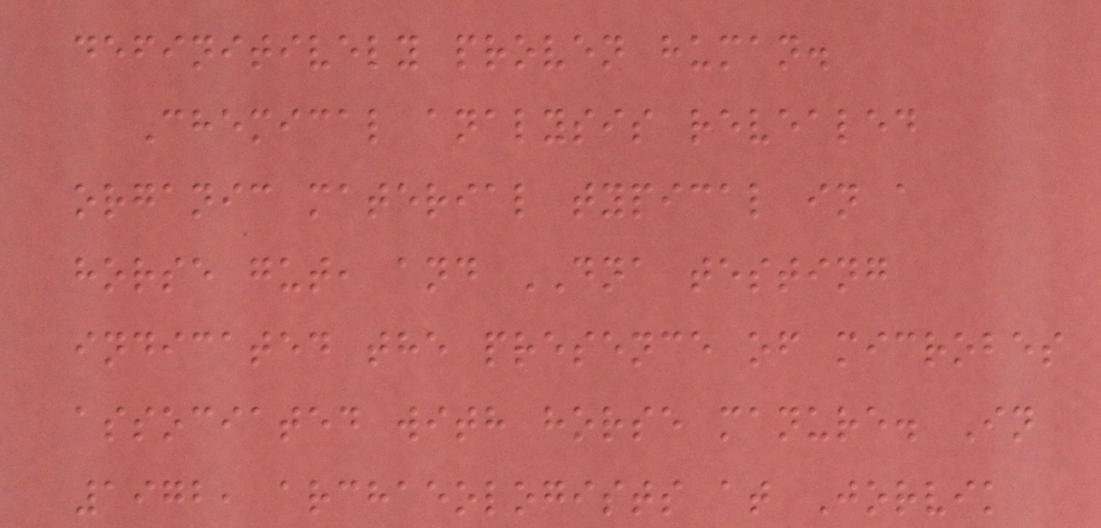definitively proven human.
Chemical analysis revealed
organic material typical in a
horse gut, and DNA testing
indicated the presence of microbes
associated with horse manure. In
1972, archaeologists at Jorvik
